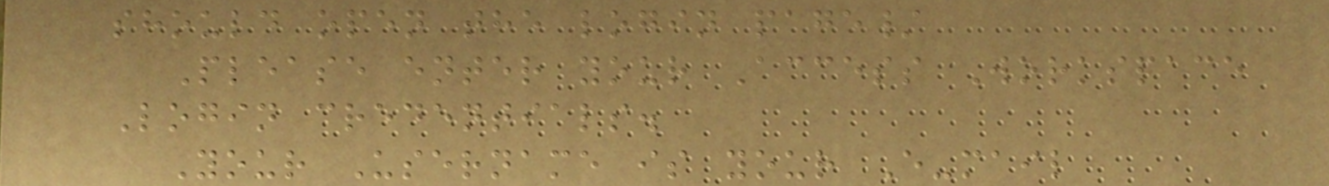should open the login page/
Please enter your Access Workspace
Login credentials.
Your Username is your E-mail
